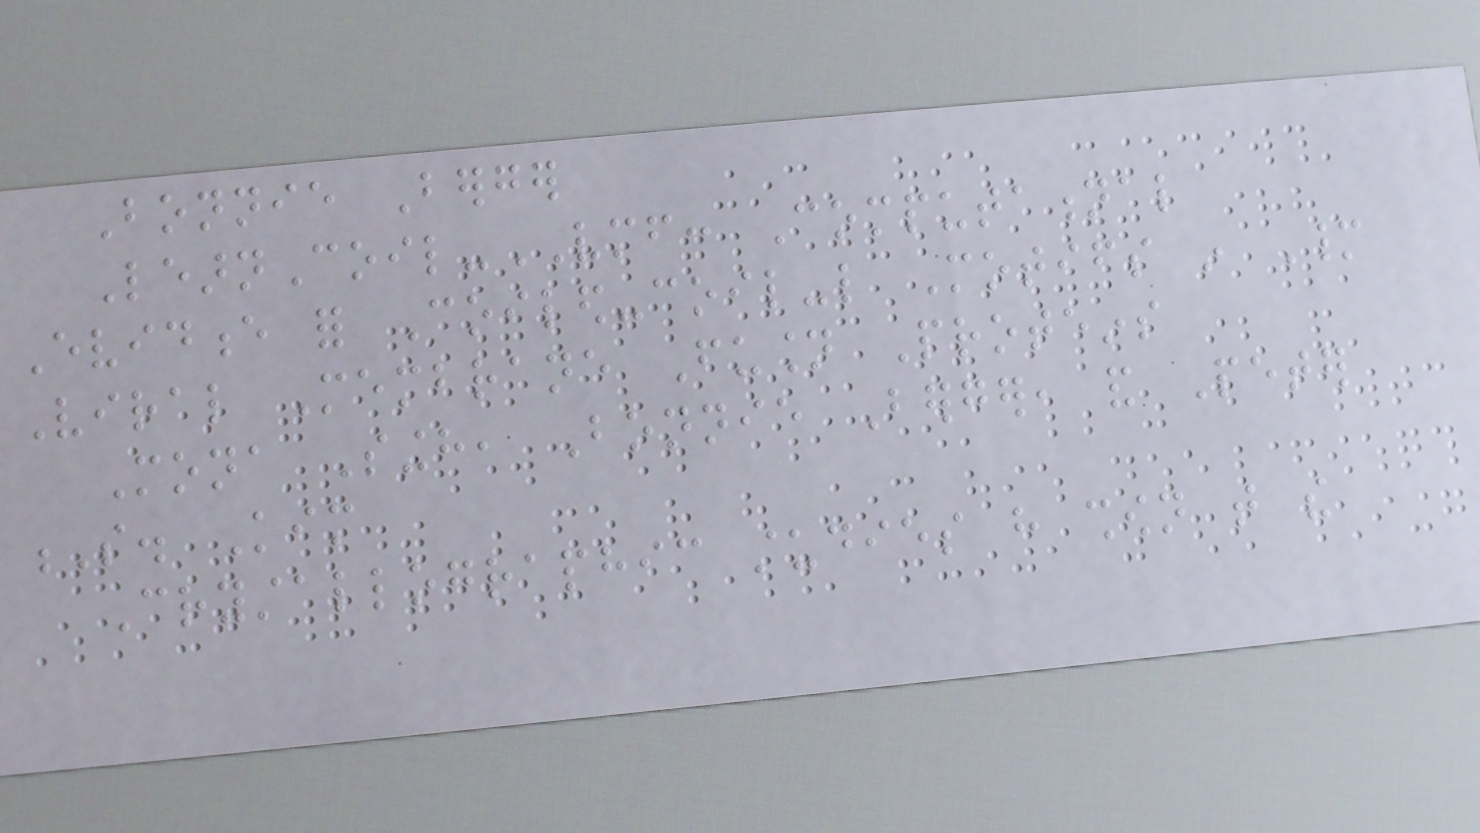Bonnie Berger
LearnCoil-VMF: Computational
Evidence for Coiled-coil-like Motifs in Many
Viral Membrane Fusion Proteins
Mona Singh, Bonnie Berger, and Peter
S. Kim
Crystallographic studies have shown that the
